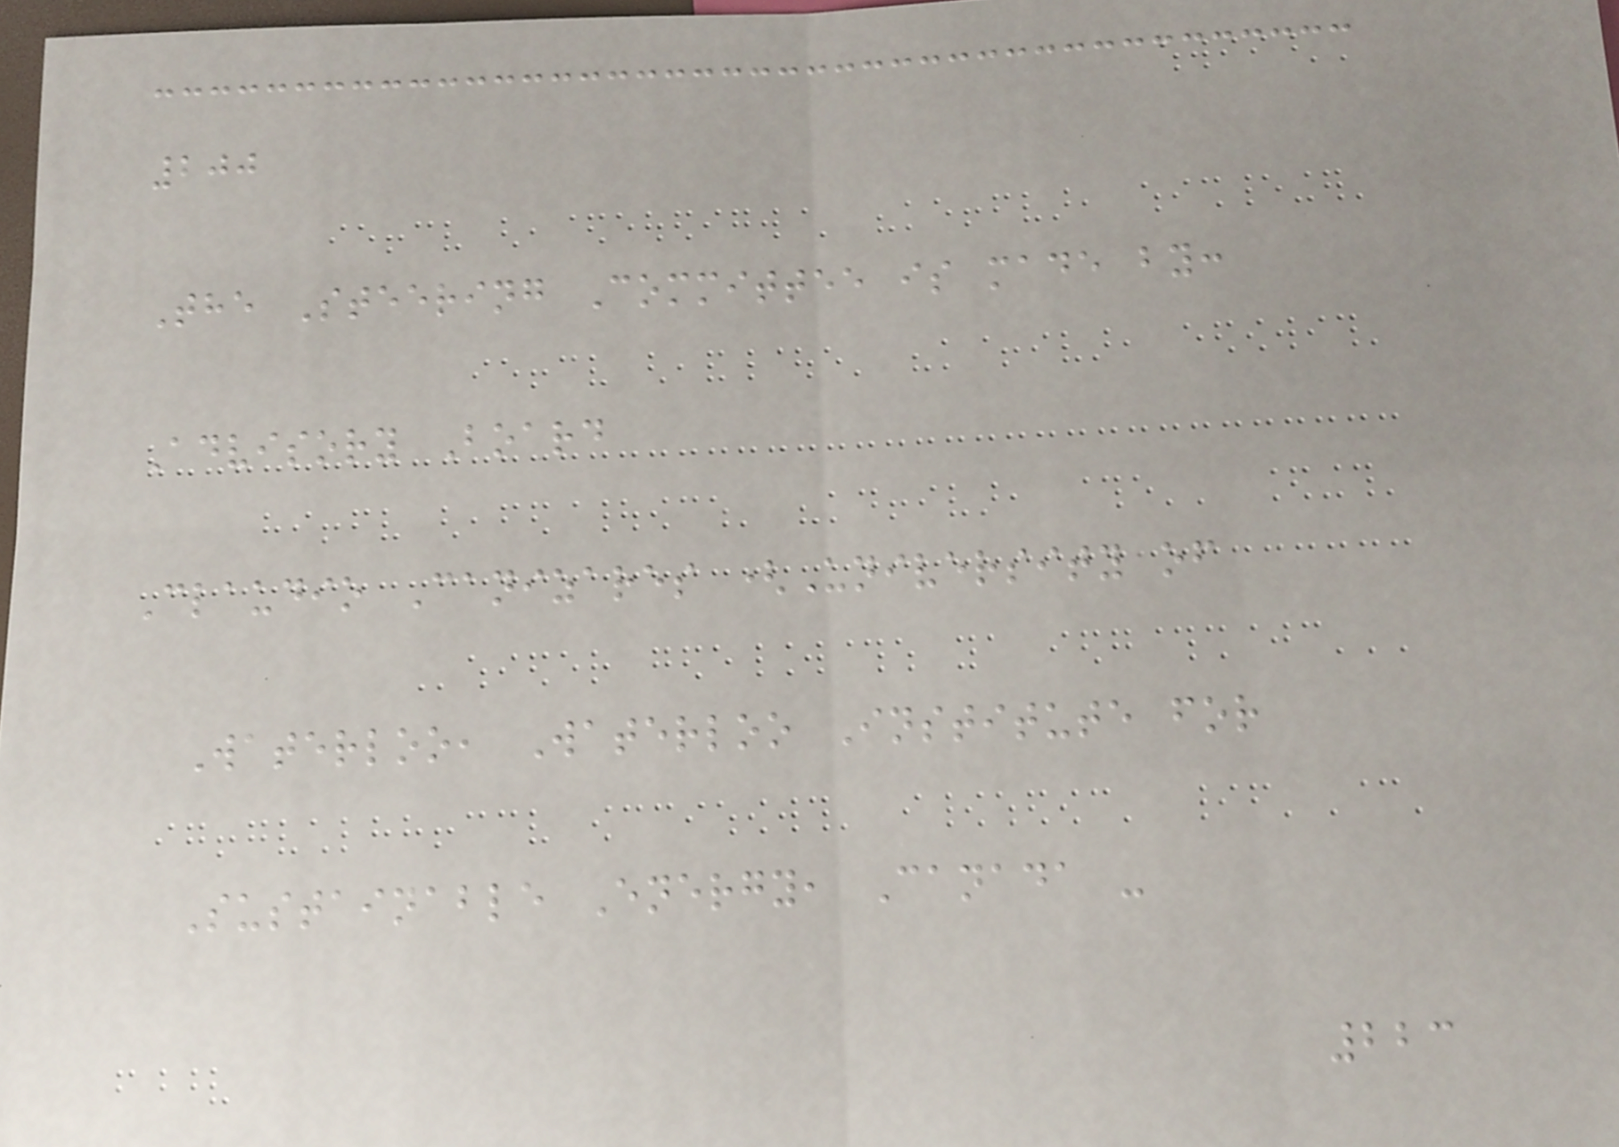200
The Steering Committee is made by:
Advisory Board
Claudio Canizares (University of
Waterloo, Waterloo Institute for
Sustainable Energy, Canada -
223
